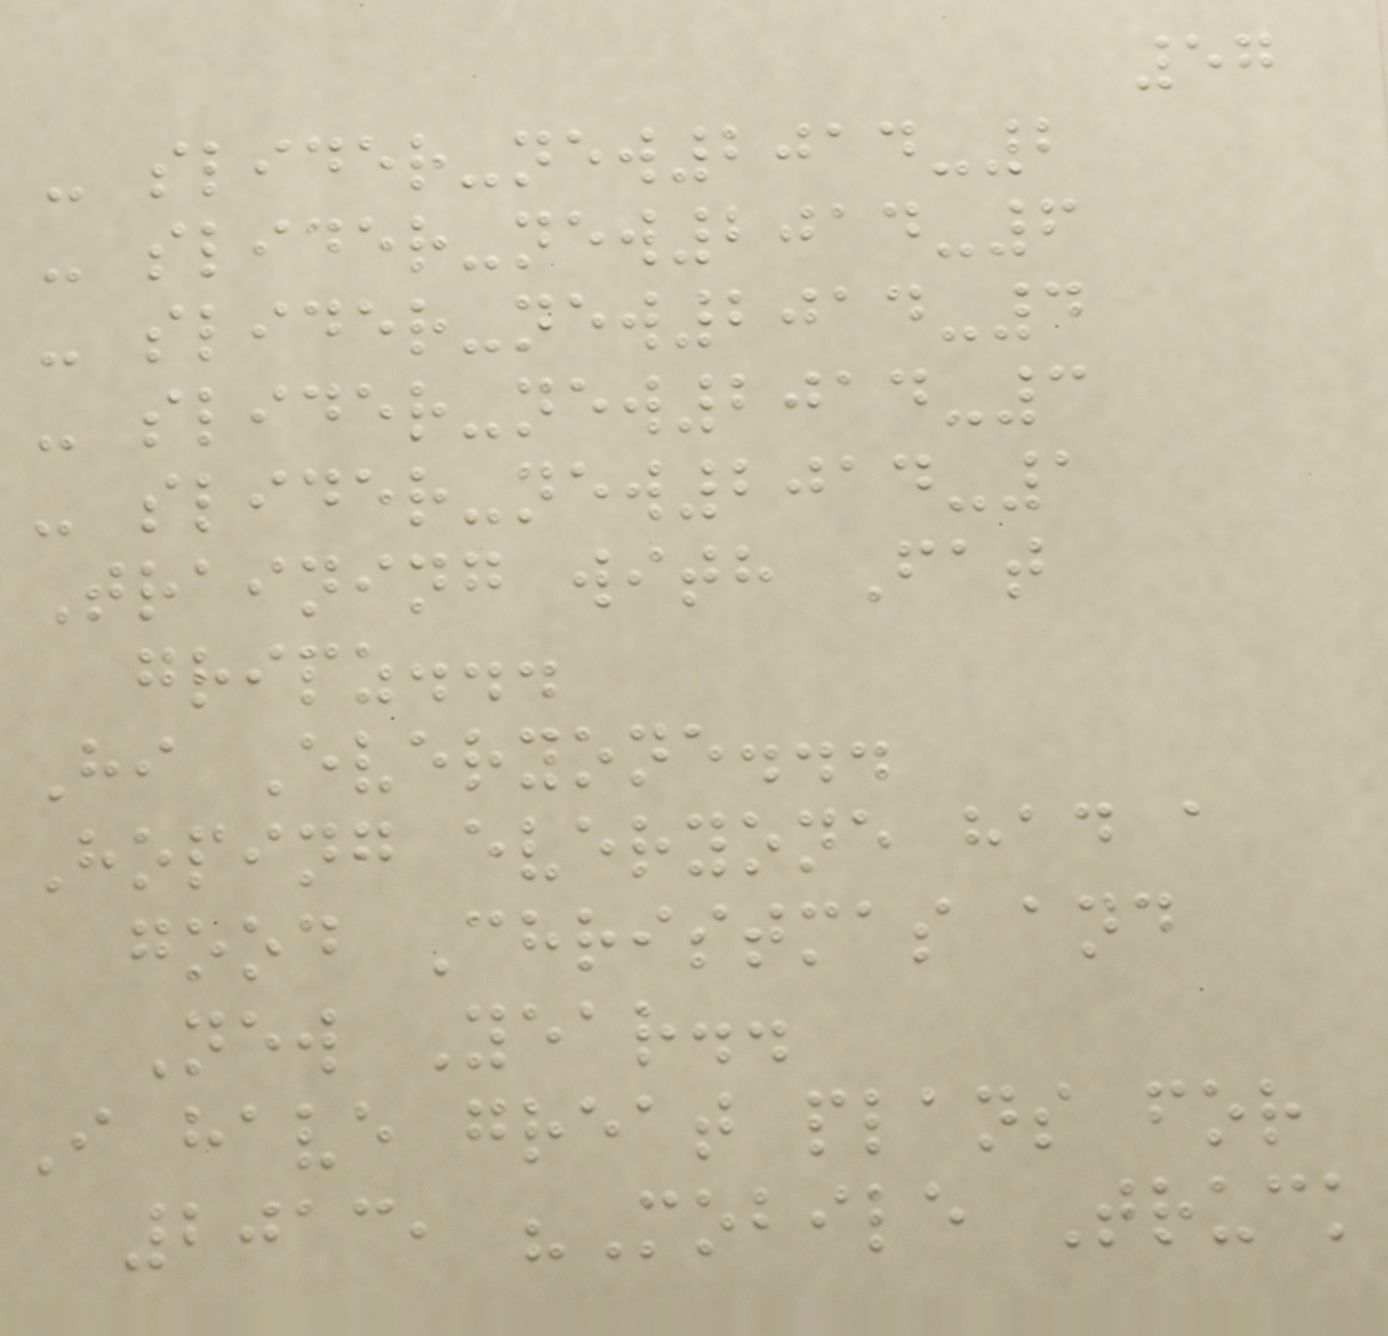57
- slider-new2014-2
- slider-new2014-6
- slider-new2014-4
- slider-new2014-3
- slider-new2014-1
Training with Fat
gripz...
Hi Everyone...
Hoping everyone had a
good Christmas and
New Year..
I have great plans for
2013, "Mobile Truck
